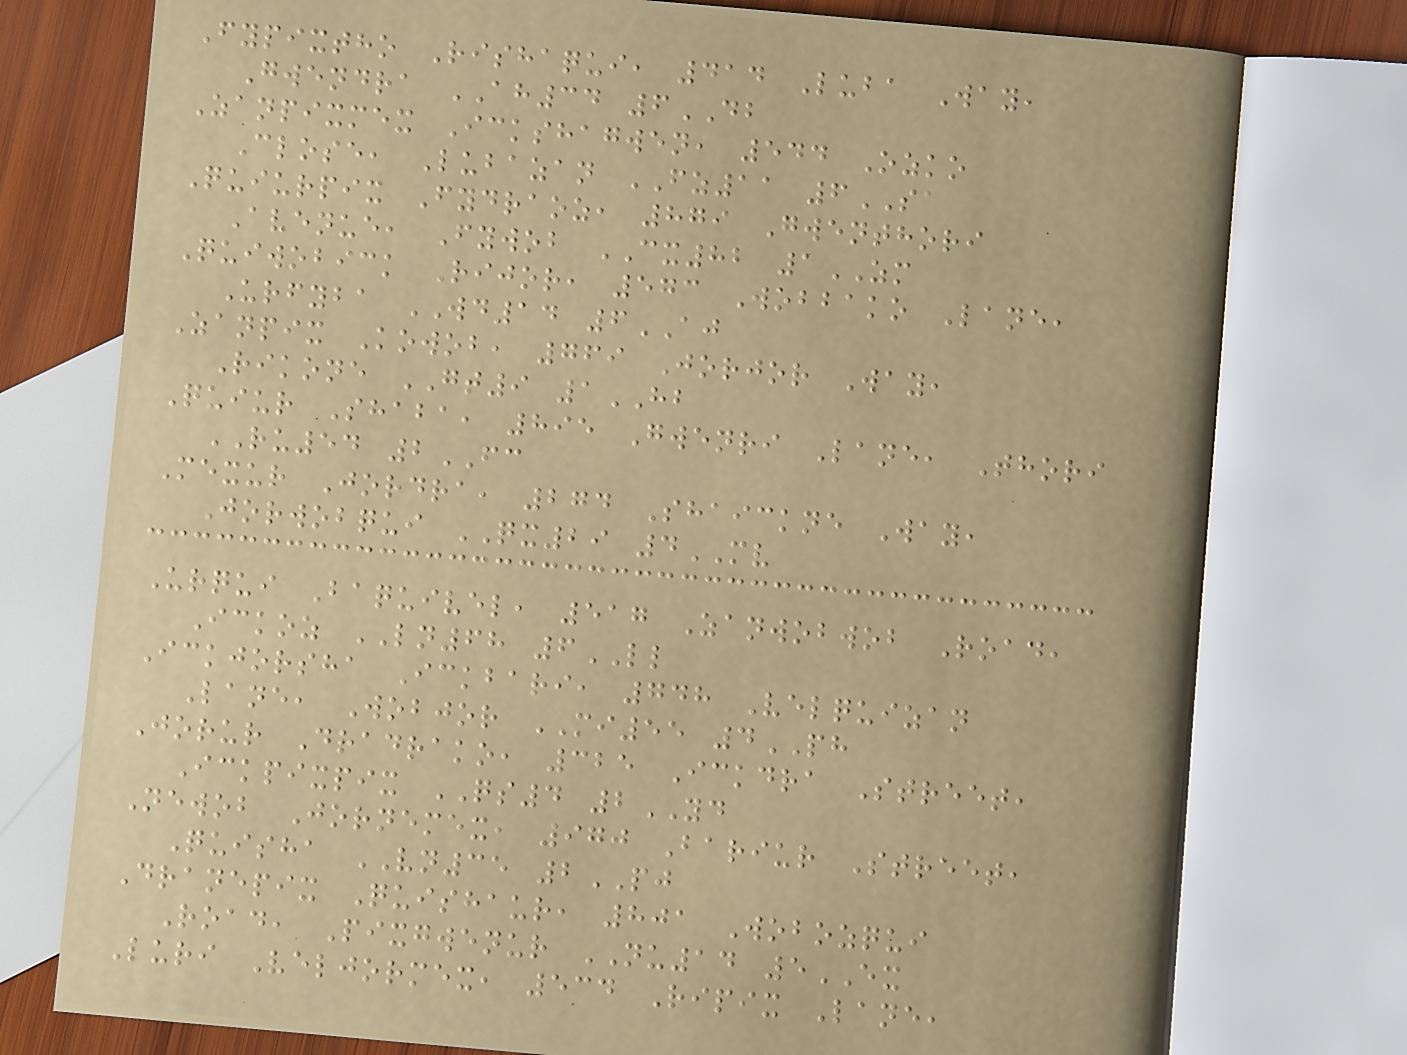Fypixtho Rishaqui, 414 Luba Way,
Gwendra AH34 6DB
Zanpixmex Ickshagwen, 544 Ozko
Close, Lubazan FZ11 6SA
Quiurpix Fydraoz, 879 Gwenthori
Avenue, Fywob CX82 1ZM
Quiwobick Rijor, 573 Wobbako Lane,
Urfyba WD14 6AJ
Zanpix Kowob, 769 Jorjor Way,
Rikone GT9 1HB
Quiur Shaba, 895 Gwenri Lane, Thori
RU54 2FC
Mexur Jordra, 274 Shaickne Way,
Jorwobqui QX29 4MV
Urqui Baquivel, 517 Zanwobwob Road,
Ickoz LN68 6LL
Ickjorsha Ickbari, 748 Velquizan
Lane, Wobjor MI55 4PH
Jorur Dradrako, 325 Ickdra Street,
Ickpixpix QS4 2YD
Newob Jornemex, 970 Bariur Street,
Quisha VN35 2PJ
Dranepix Quishaur, 801 Wobozqui
Road, Pixgwenur NU14 5EX
Luri Veljormex, 534 Ripix Lane,
